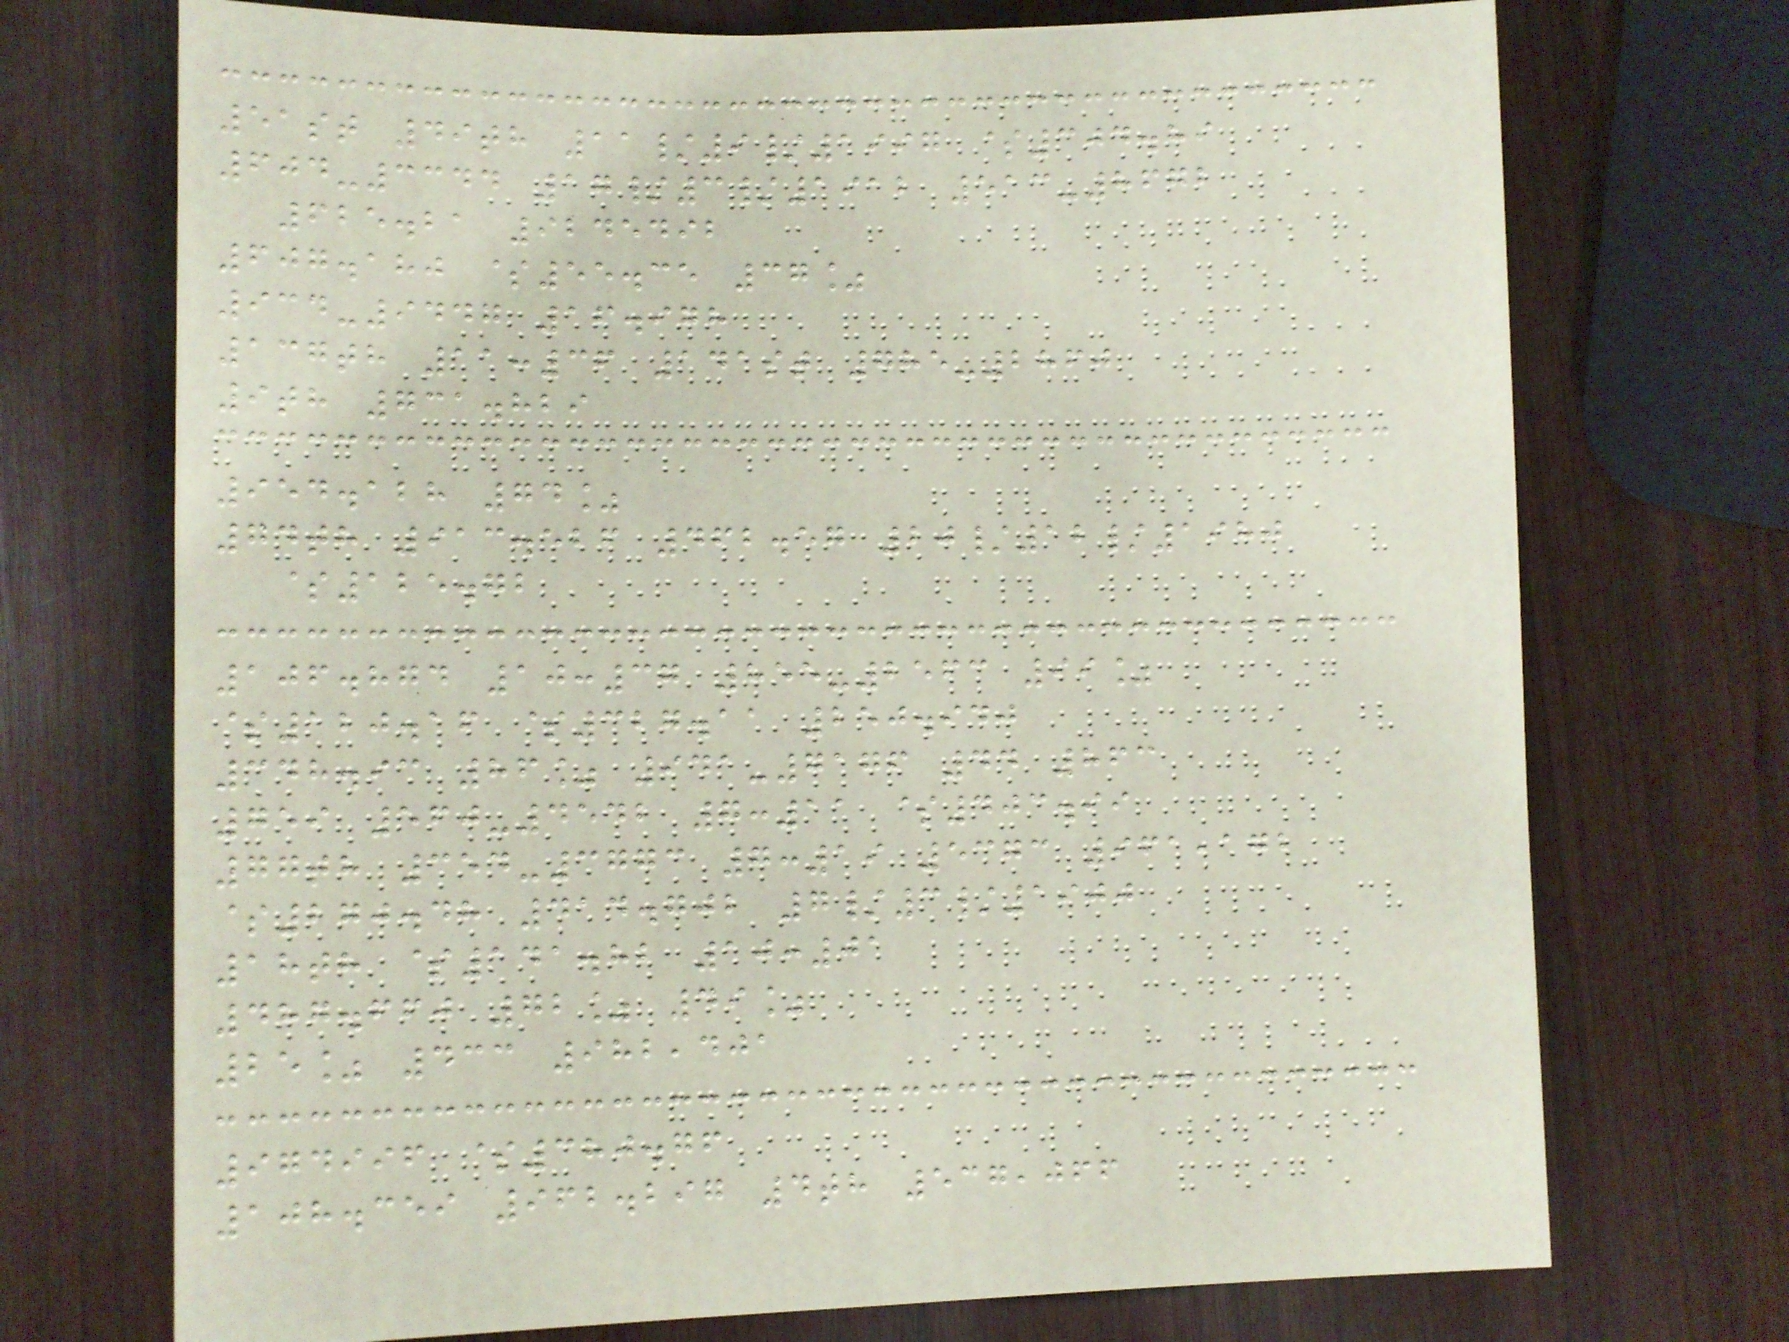51st 49th 11/9/1997 $304.89
604-3344 17/3/1912 513-8672
625.21 9245492
607.180 $55.35 37%
934-9447 16.978
137th 11:36 141st 785-2860
9th 731.829
954.128 74%
74th 913.526 462.57 20/12/1980
$125.72
106.874 10:37 855-2563 99%
$120.16 $327.11 250.940
348.93 86% 941-7176 44 863
759 560-4542 7:11 $403.99
77th 354-3773 7:19 5373 961,172
$270.48 414.702 7/3/1900
18th $141.82 10:01
487.660 72% 49%
25% 433 982,401
974996 $380.76
108.359 962.297 4th 537,066
